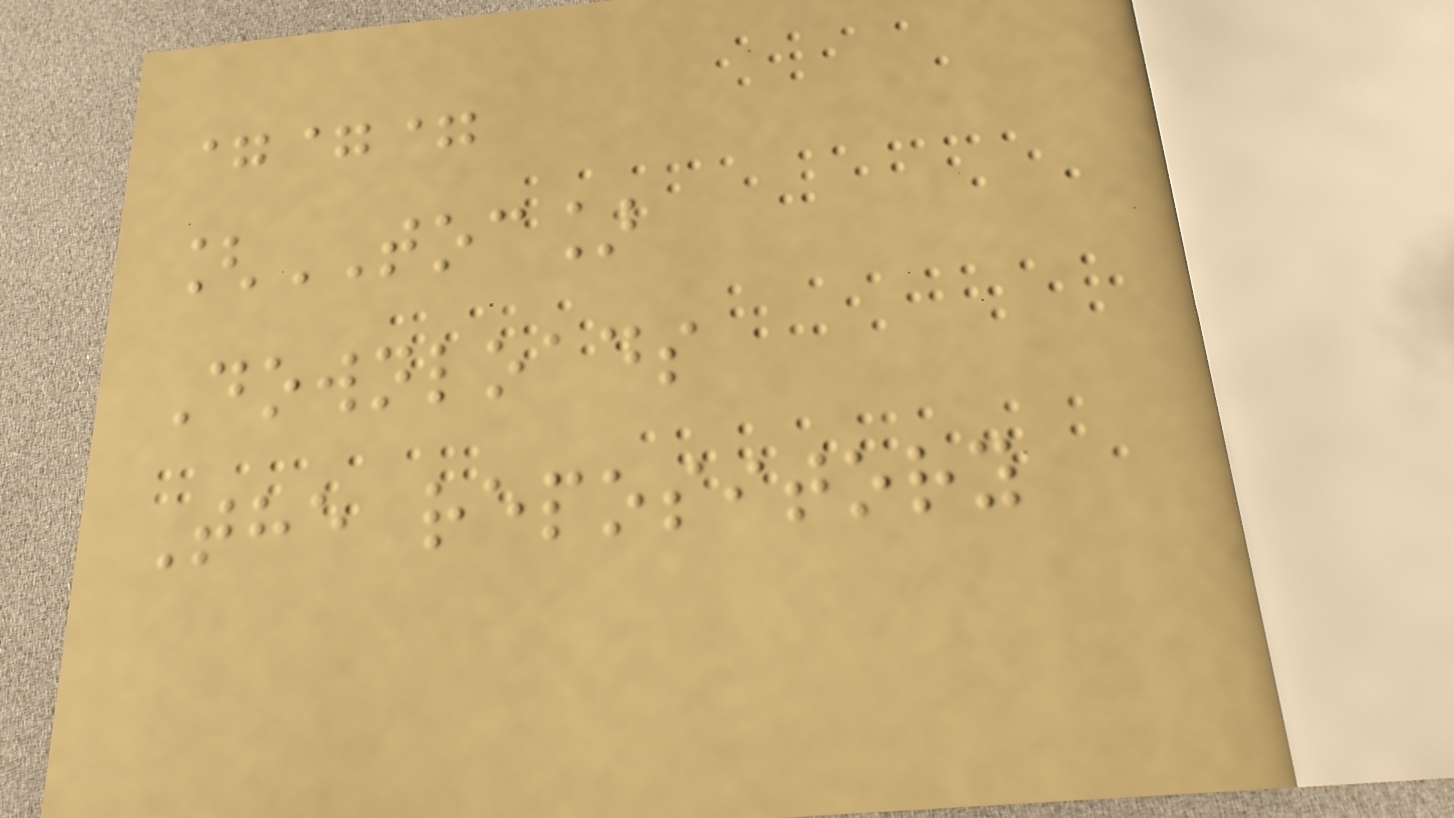===
[TOC]
Downloads
The repository
